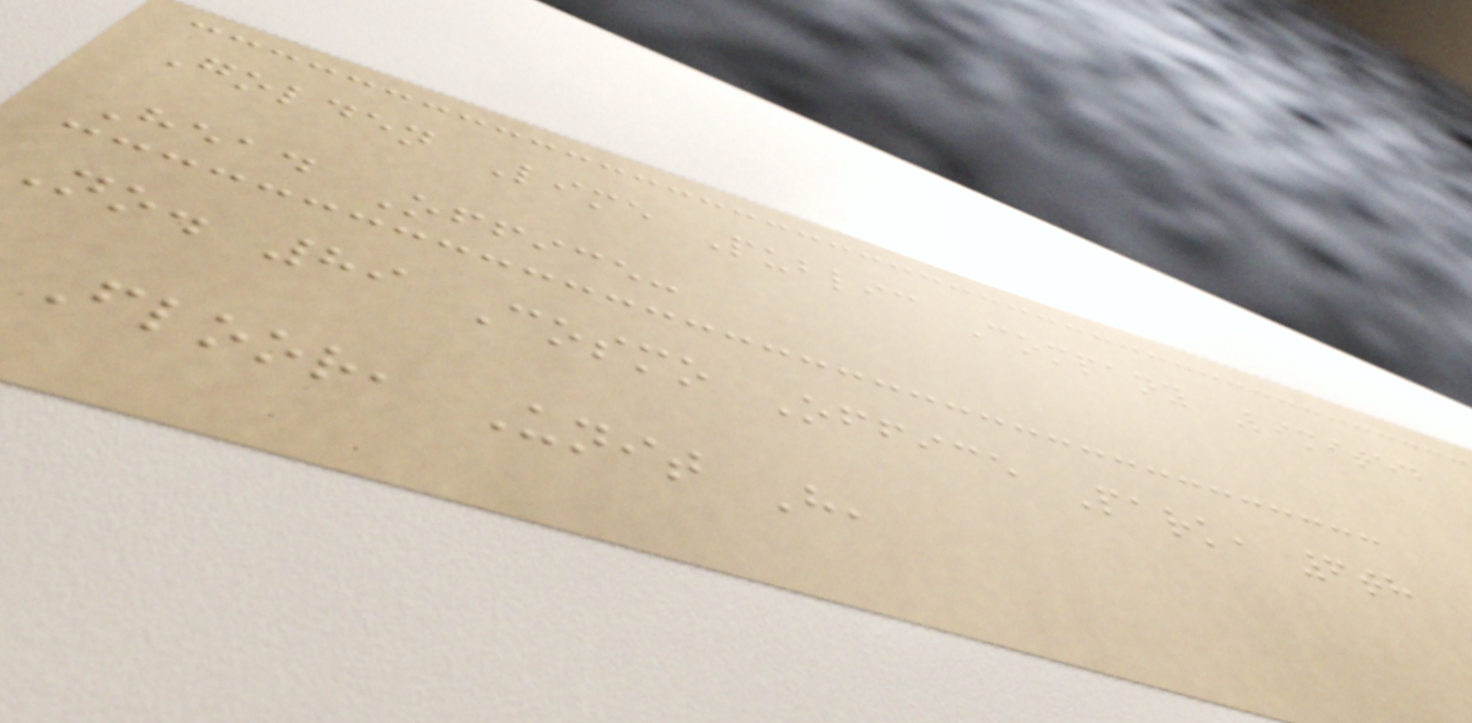Golden Lime Public Company Limited
Head Office:
No. 89 Cosmo Office Park, 6th
Floor, Unit H,
